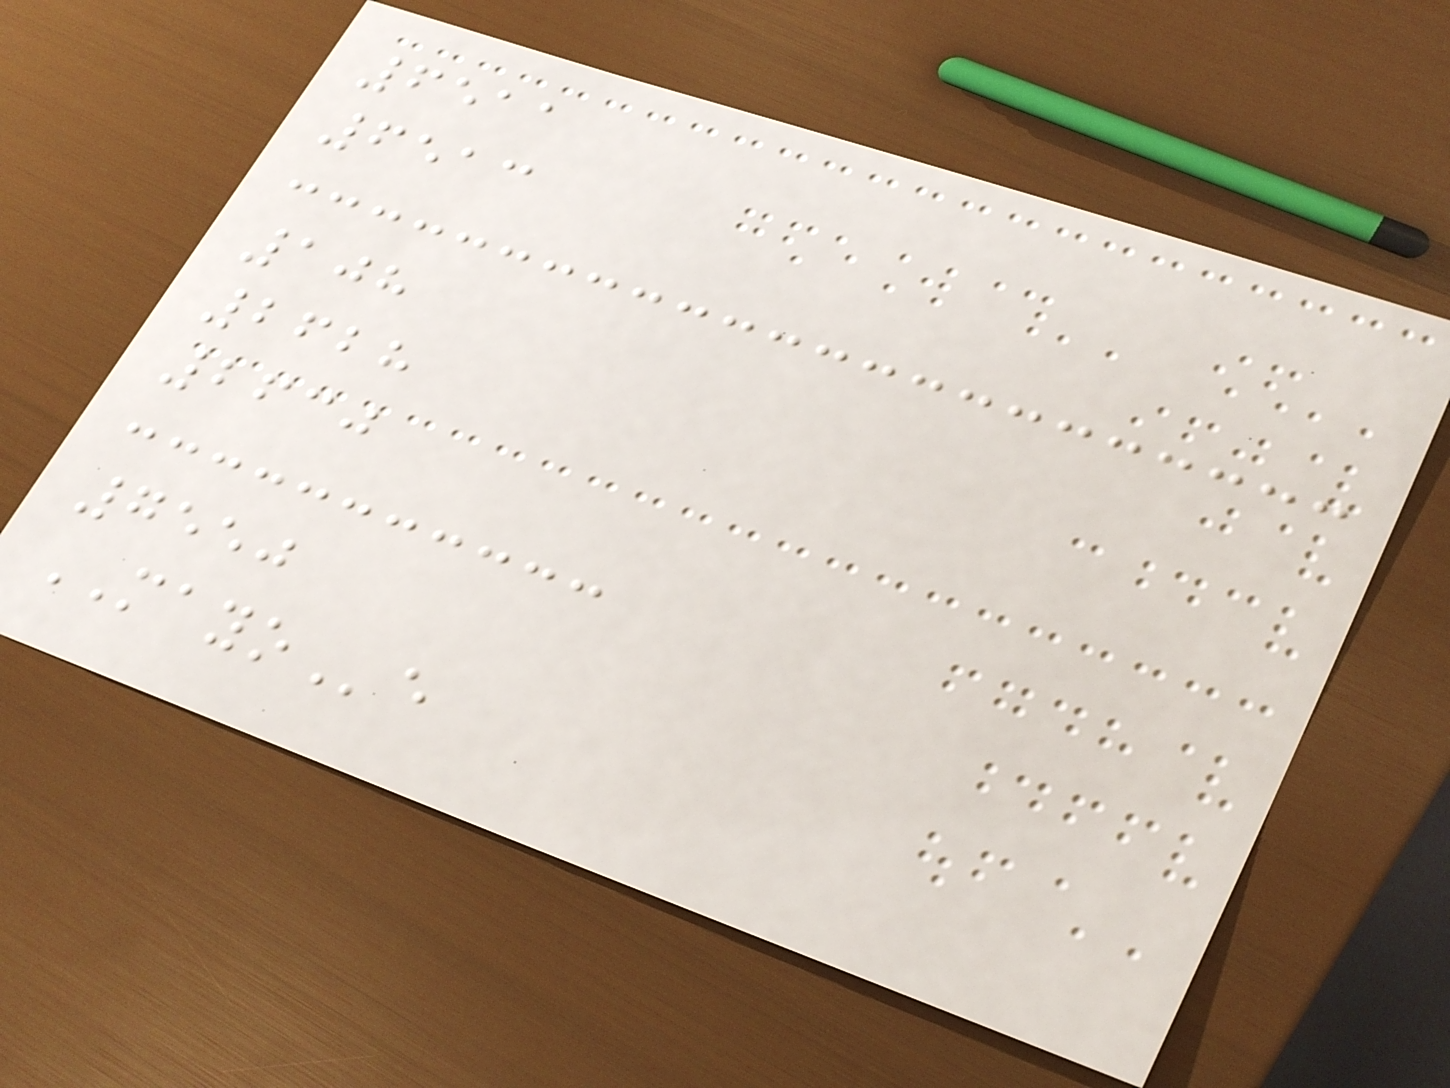6511
6513
108
2628
2630
7550
MAYOe
